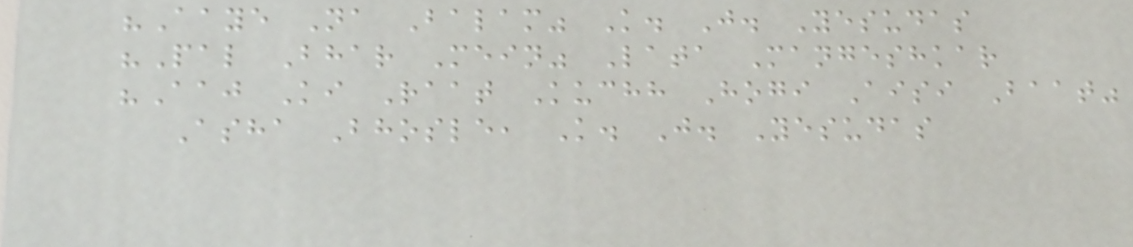"Aaye Na Balam" K. J. Yesudas
"Pal Bhar Mein" Lata Mangeshkar
"Aaj Ki Raat Kuchh Hogi Aisi Baat"
Asha Bhosle, K. J. Yesudas
